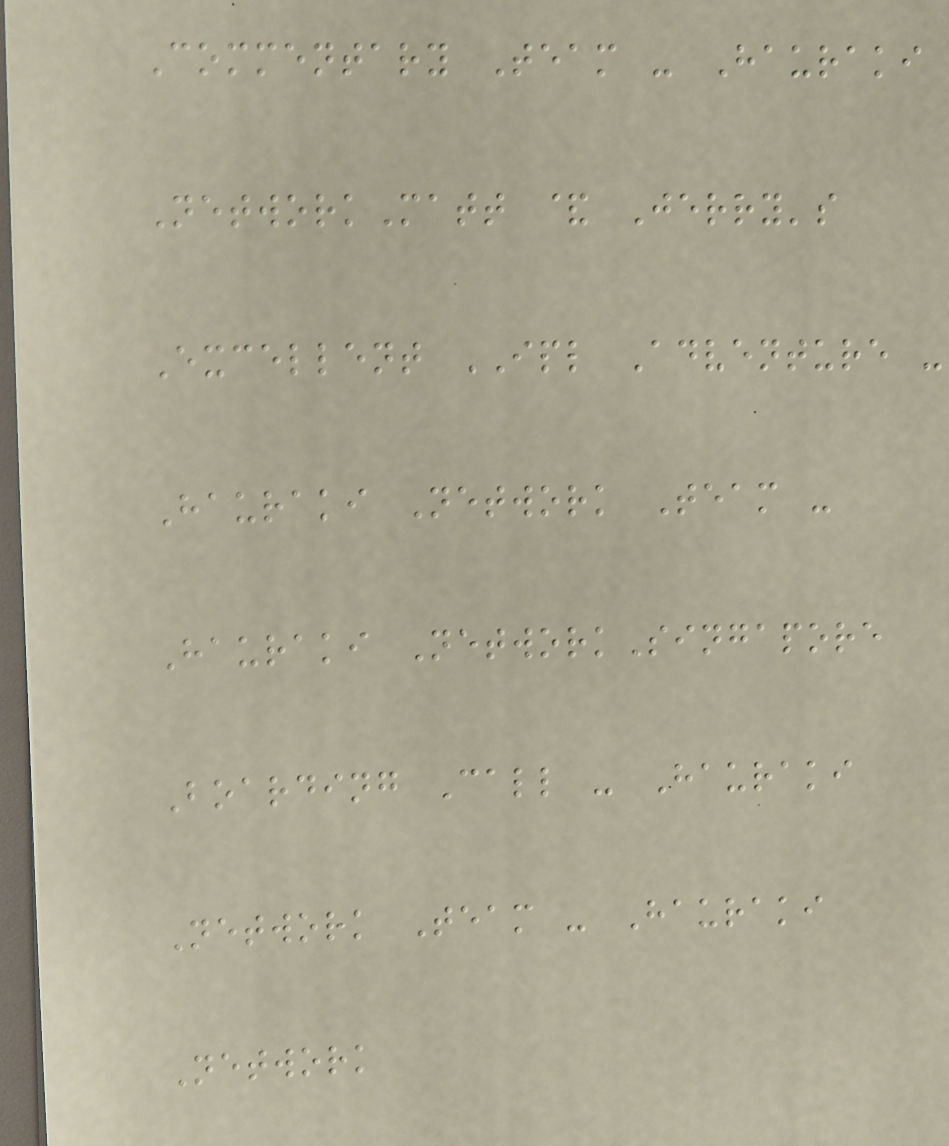Commentary Team - Hauraki
NetworkMatt & Jerry's
Excellent IPL Adventure -
Hauraki Network Team -
Hauraki NetworkSingapore
Boarding Call - Hauraki
Network Team - Hauraki
Network
